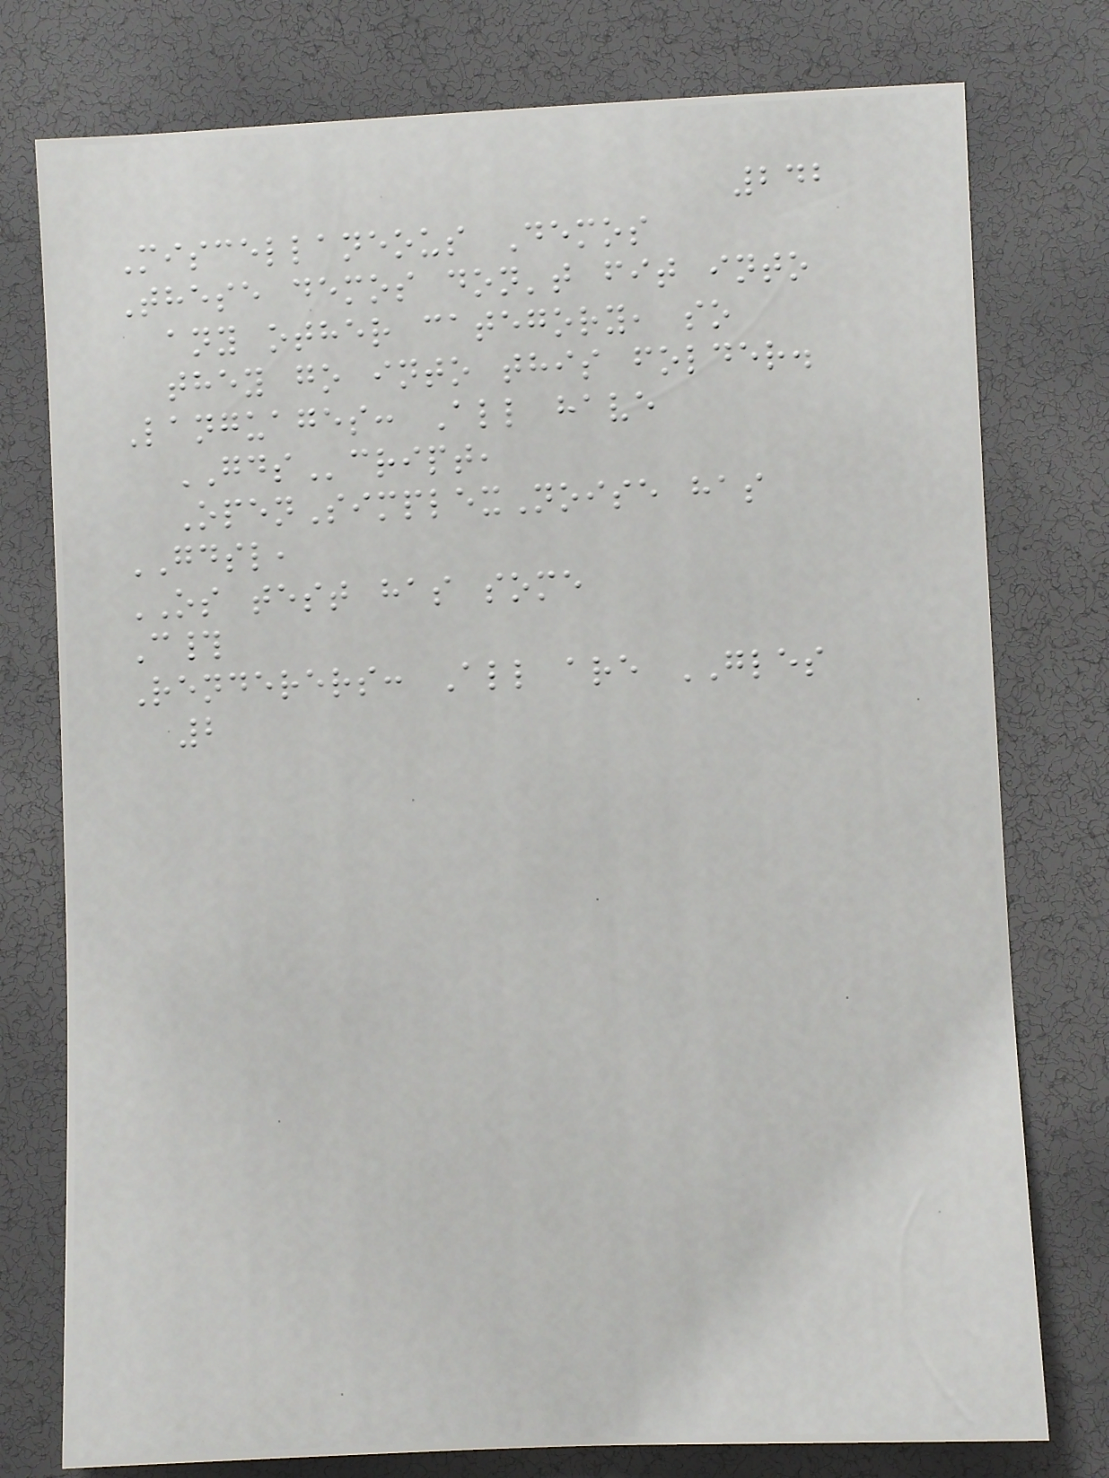242
Miscellaneous Demos
These demos don't fit into
any other category, so
they go into this folder.
Languages: All have
GDScript,
OpenSimplexNoise has
GDSL,
OS test has some
C#
Renderers: All are GLES
2
